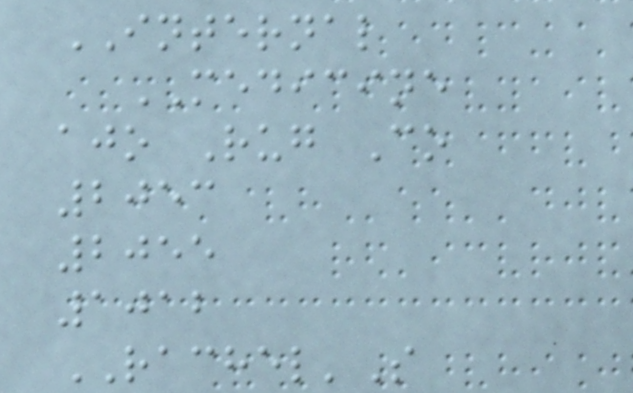INTERNAL
MEDICINE
ajo Rug Co
2053
2055
1012
RACHEL'S
